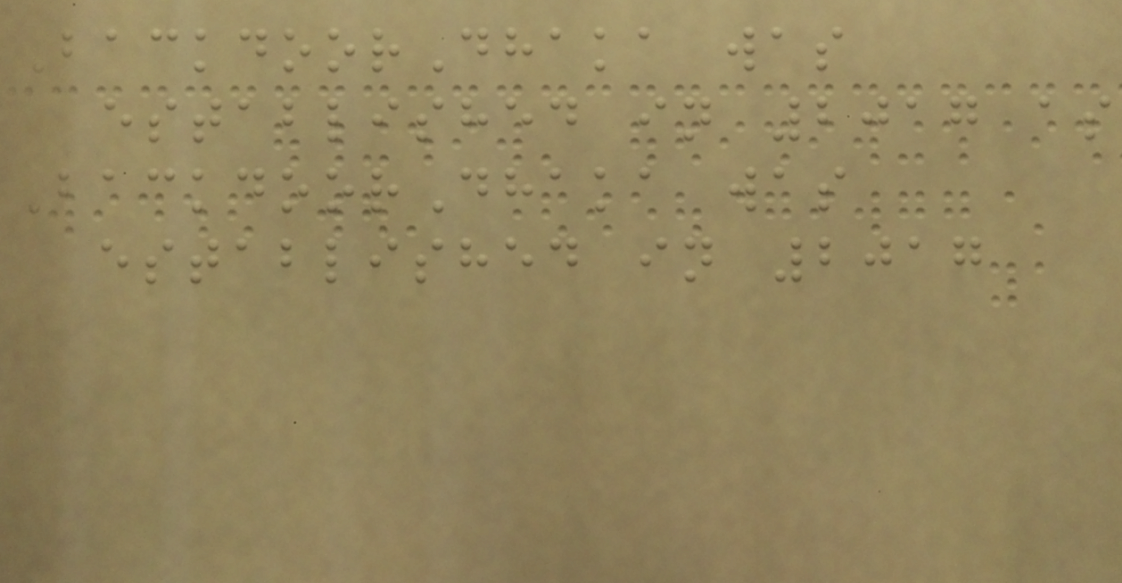BackdoorDhaka was
established in 2017 as
BackdoorDhaka was
established in 2017
